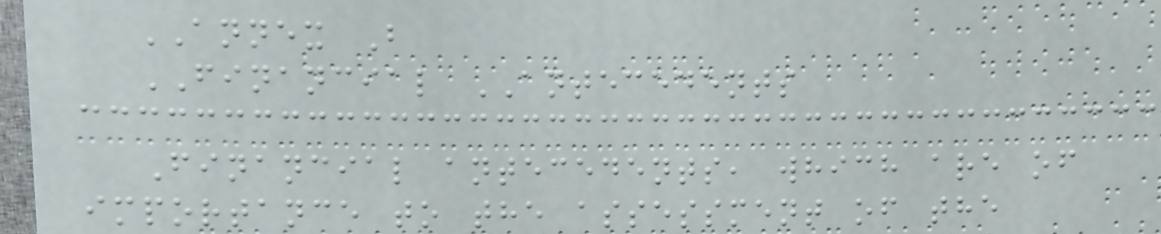ANNEX B
FINANCIAL ANTECEDENTS
Financial antecedents, which are of
importance to the assessment of the
